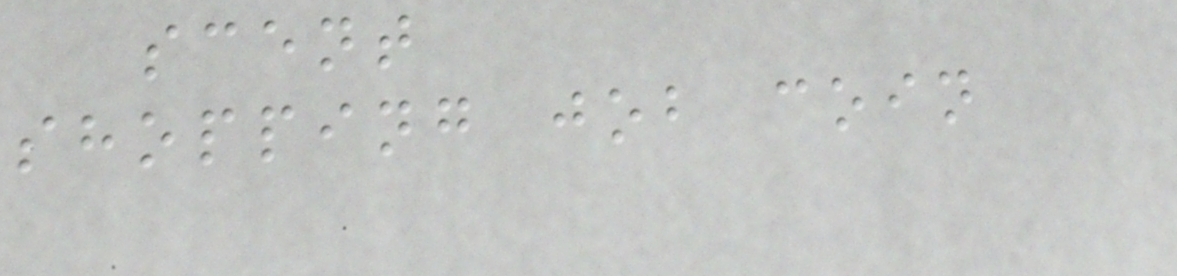scent
shopping job coin
